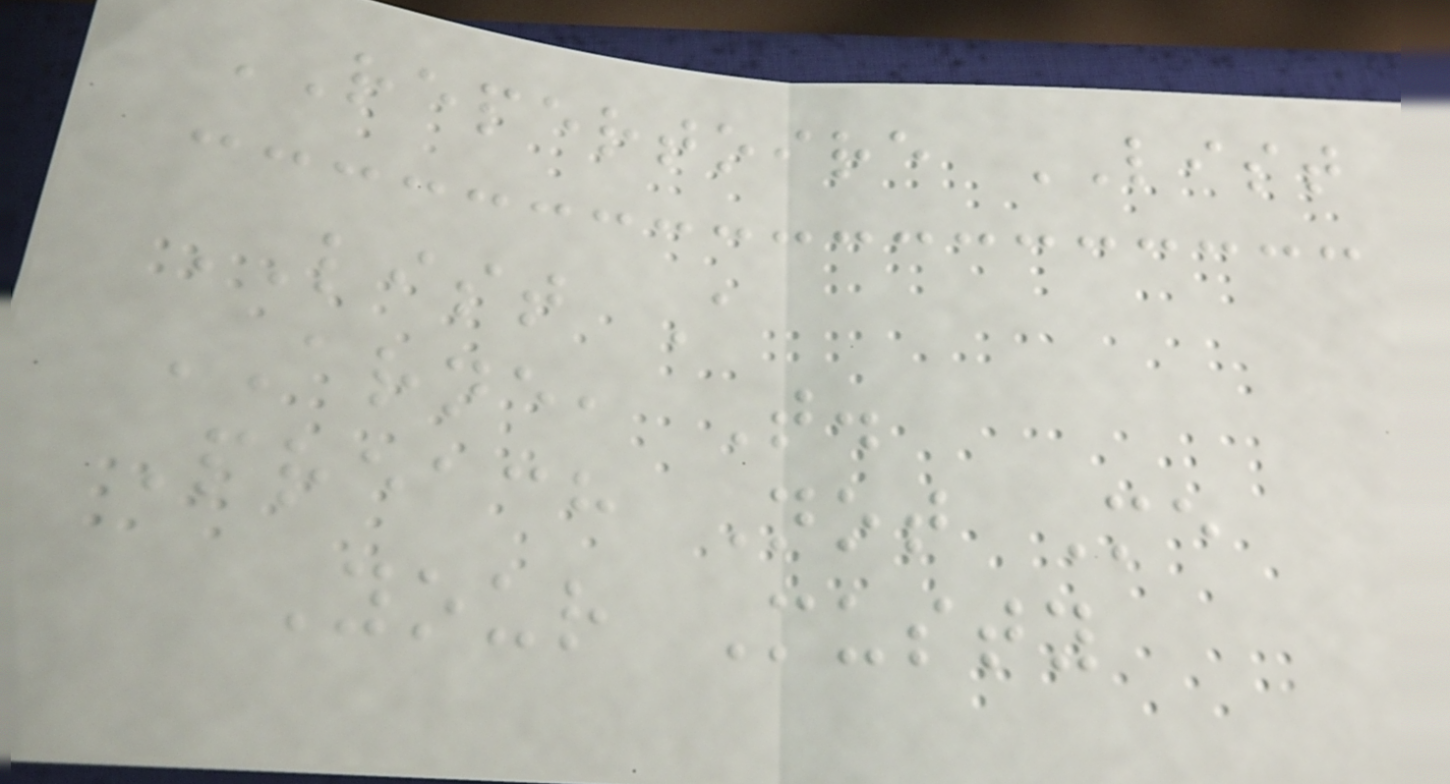REPERTOIRE LIST
LIST A
ARNE, T.
Preach Not Me
Your Musty
